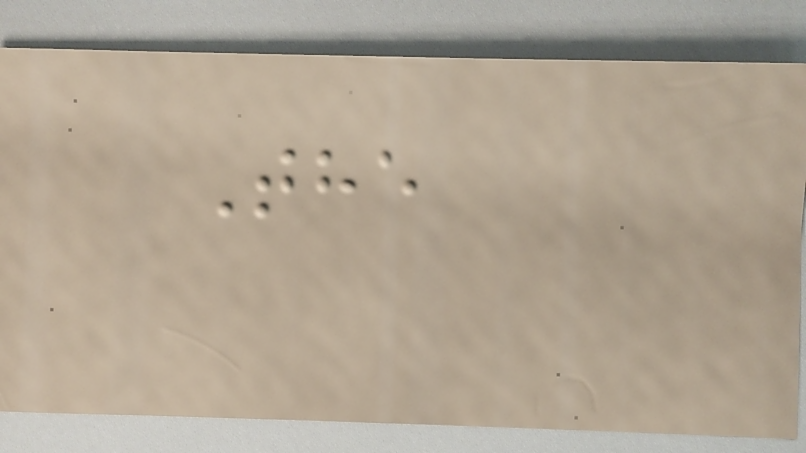The
